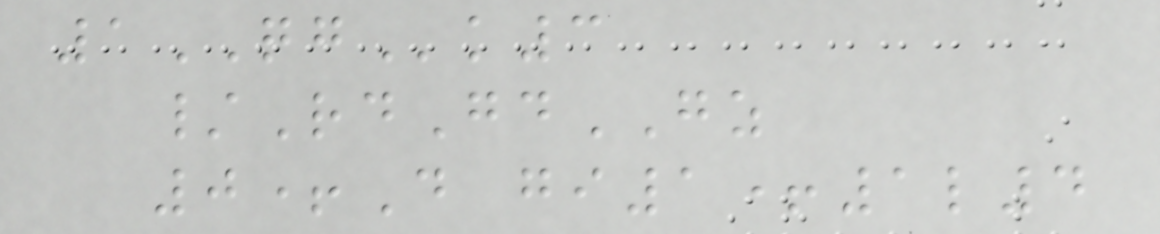1QGk3
/RdGdGZ
0+D gi1+1l4
